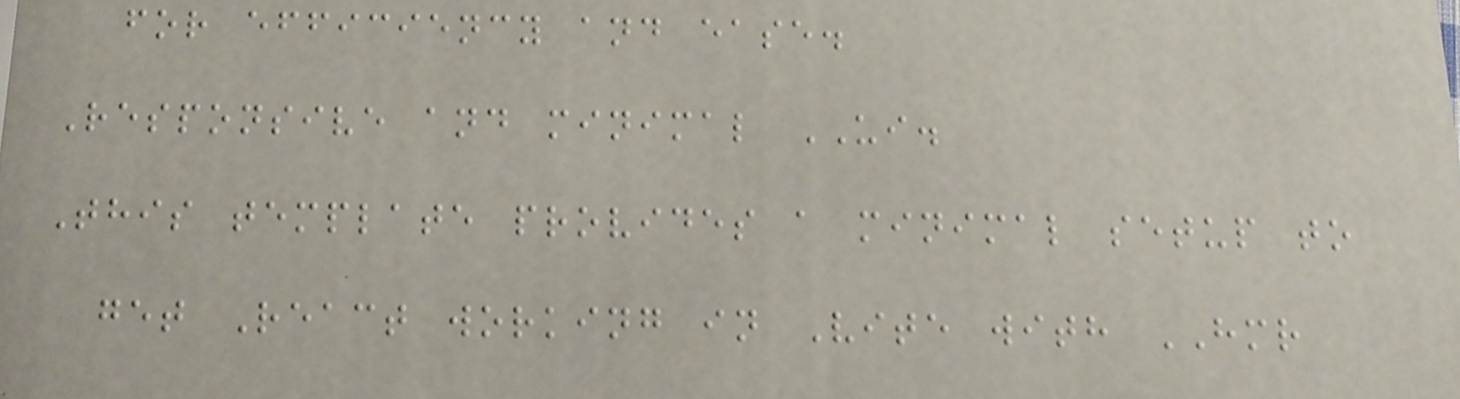for efficiency and ease.
Responsive and minimal UI.
This template provides a minimal setup to
get React working in Vite with HMR
